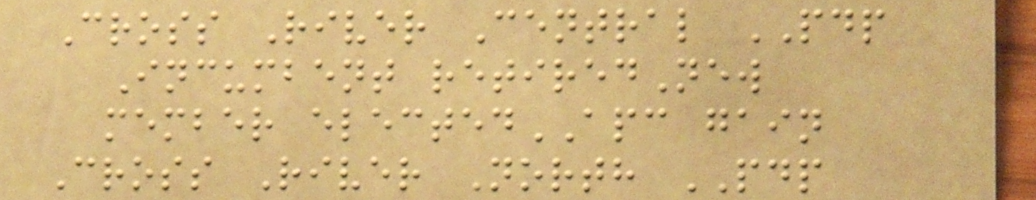Cross River Central PDP
Incumbent retiredNew
member electedAPC gain
Cross River North PDP
